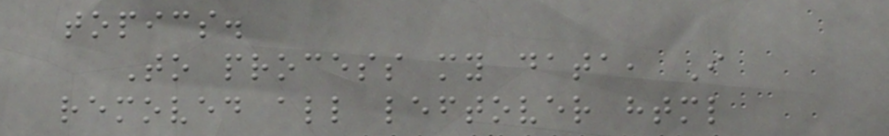topics.
To process my data, I
removed all leftover html
